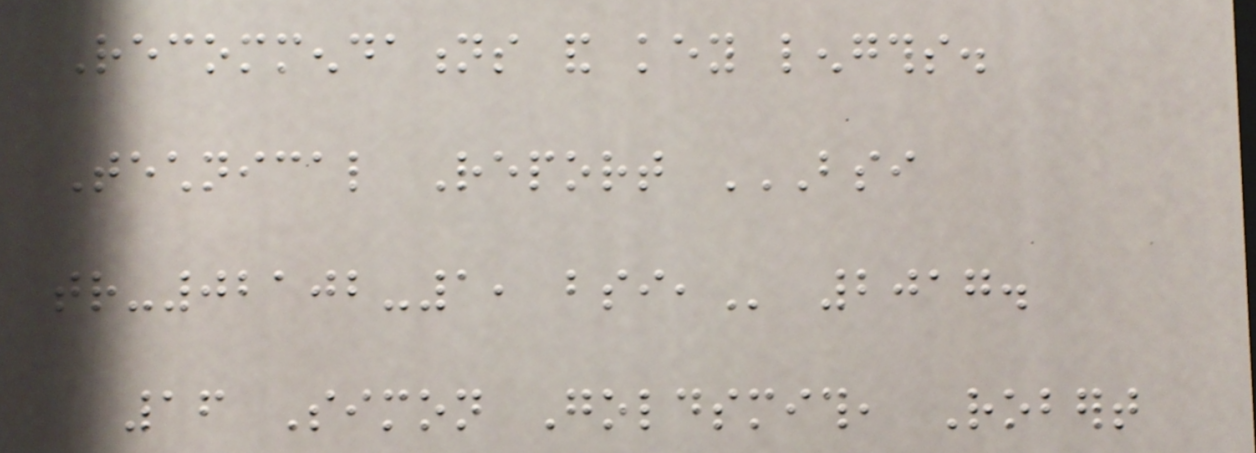Recommendations and key lengths.
Technical Report BSI
TR-02102-1, BSI, 2017.
16 Simon Goldsmith, Robert
